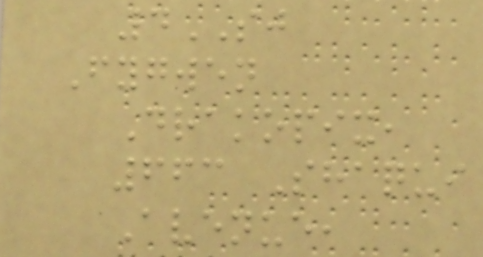4SJ
Fygwen
Drakopix,
663 Shaqui
Avenue,
